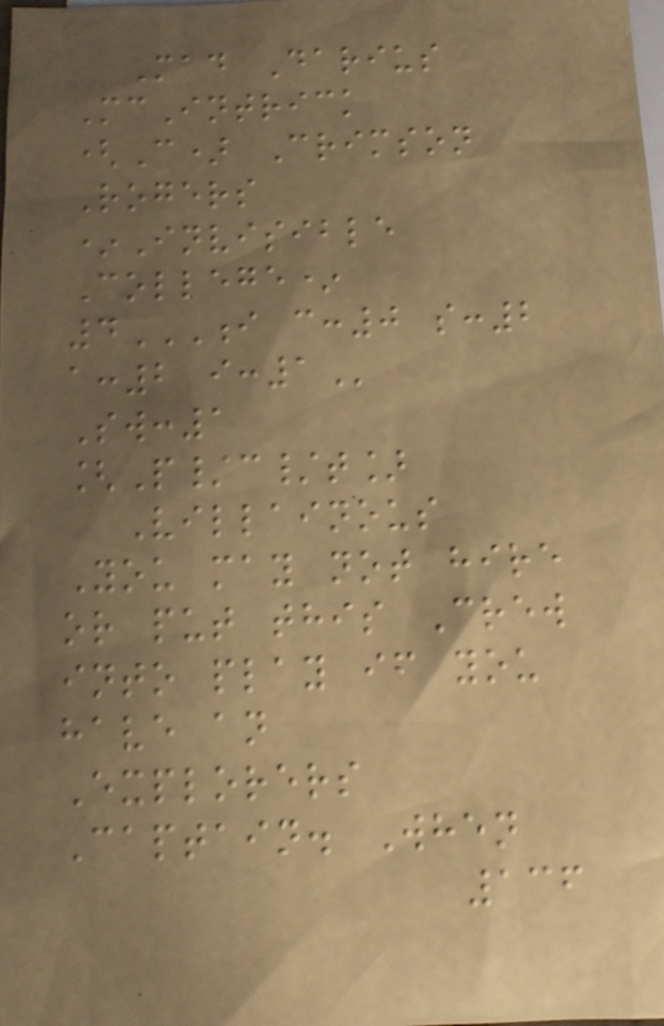Mad Darius
McIntrick
(C) Crimson
Rogers
*Invisible
College*
4I C:0 S:2
A:2 I:1
Sw:1
[P/c/t]
Villainous
You may not hire
or put this Crew
into play if you
have an
Explorers
Captain. When
136
